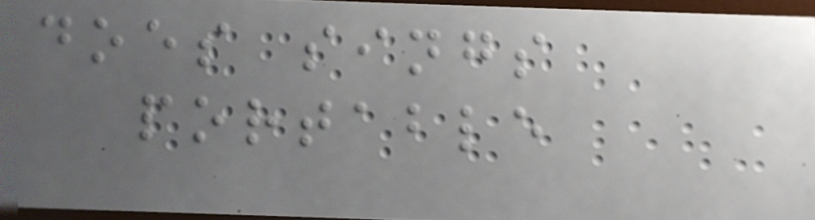does sings
portable
